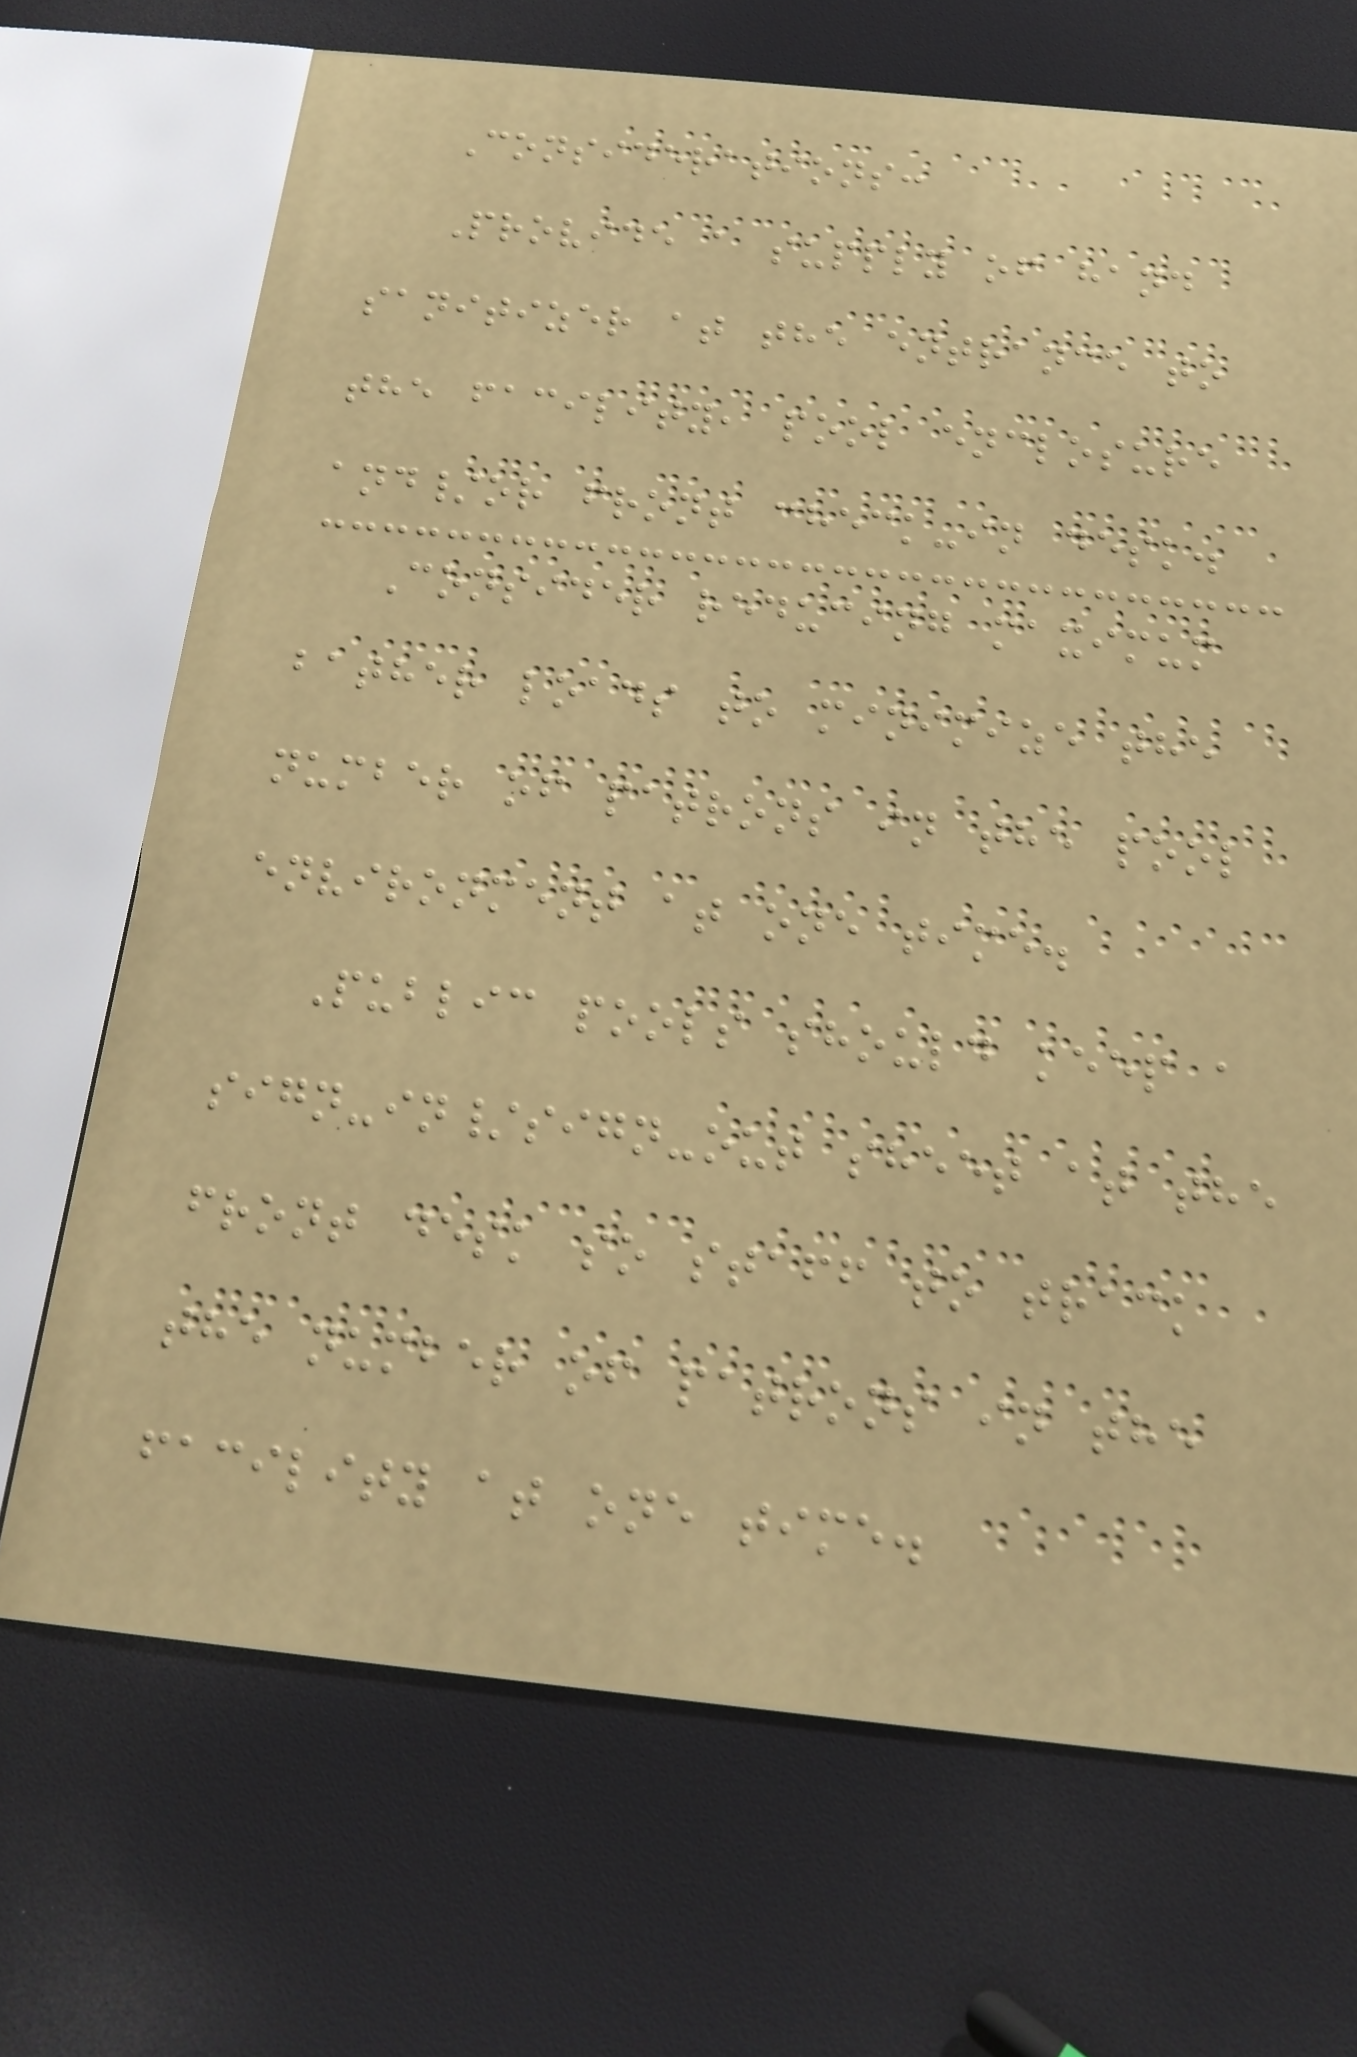Considerations:
Provide a supply of hand
sanitizer at the entrance to
the facility, pool enclosure
and/or front check-in desk.
Consider reducing maximum
bather loads to minimize the
number of patrons in the pool
environment at one time.
Public pools should keep a
sign-in/sign-out sheet at the
front desk so staff to track
the number of patrons in the
facility at one time.
